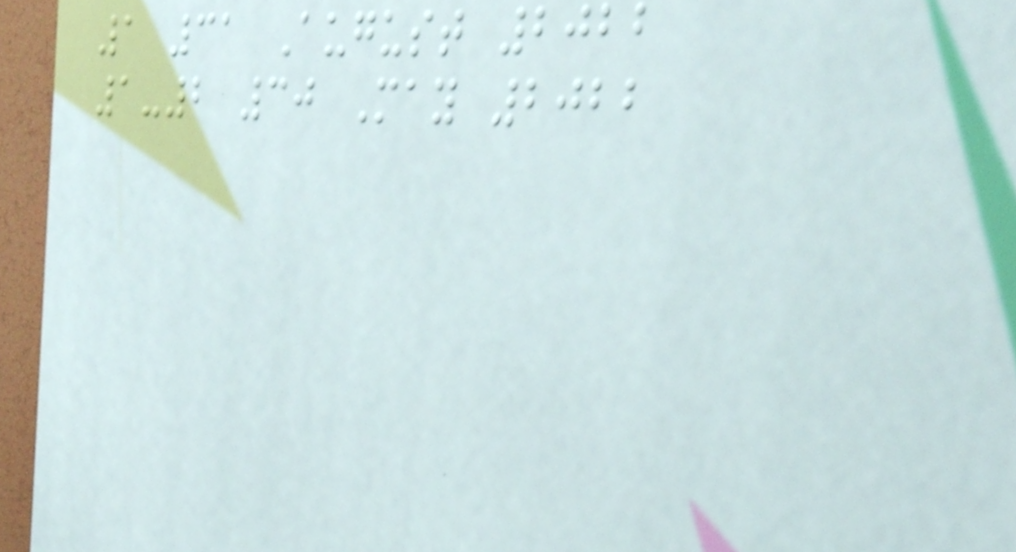1 31 August 2022
1-2 30 May 2022
